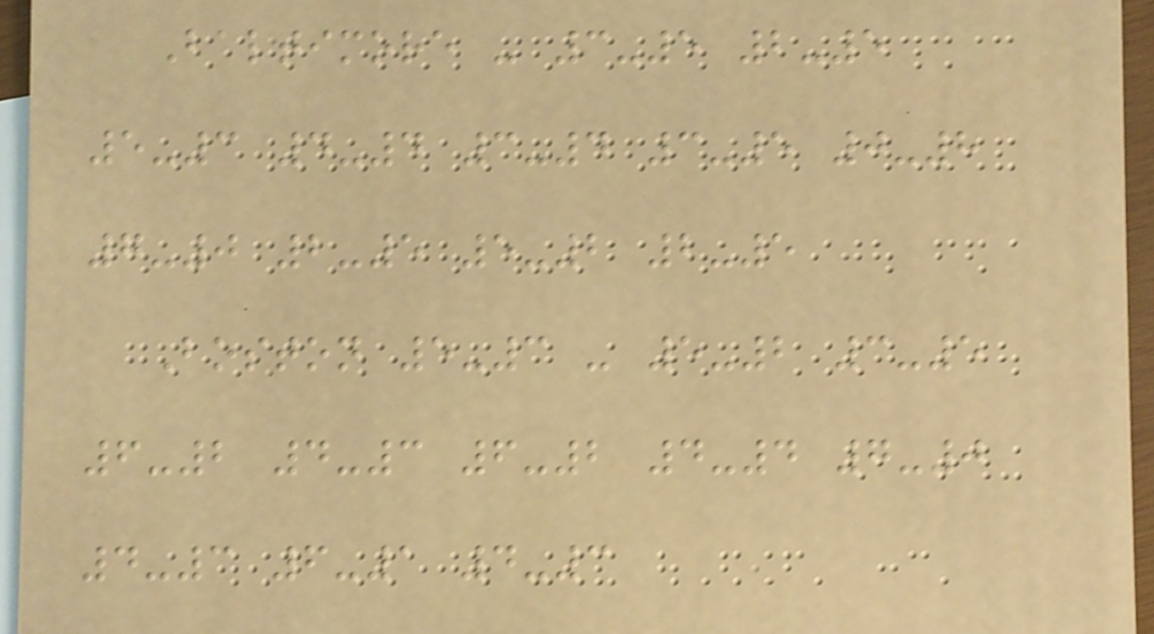Baltimore - 3-5 2-5
5-3 4-4 3-4 3-5 0-8
7-0 2-5 5-2 2-5
Boston 5-3 - 5-2 3-5
6-2 4-3 6-2 4-4 7-0
4-3 6-1 4-3
